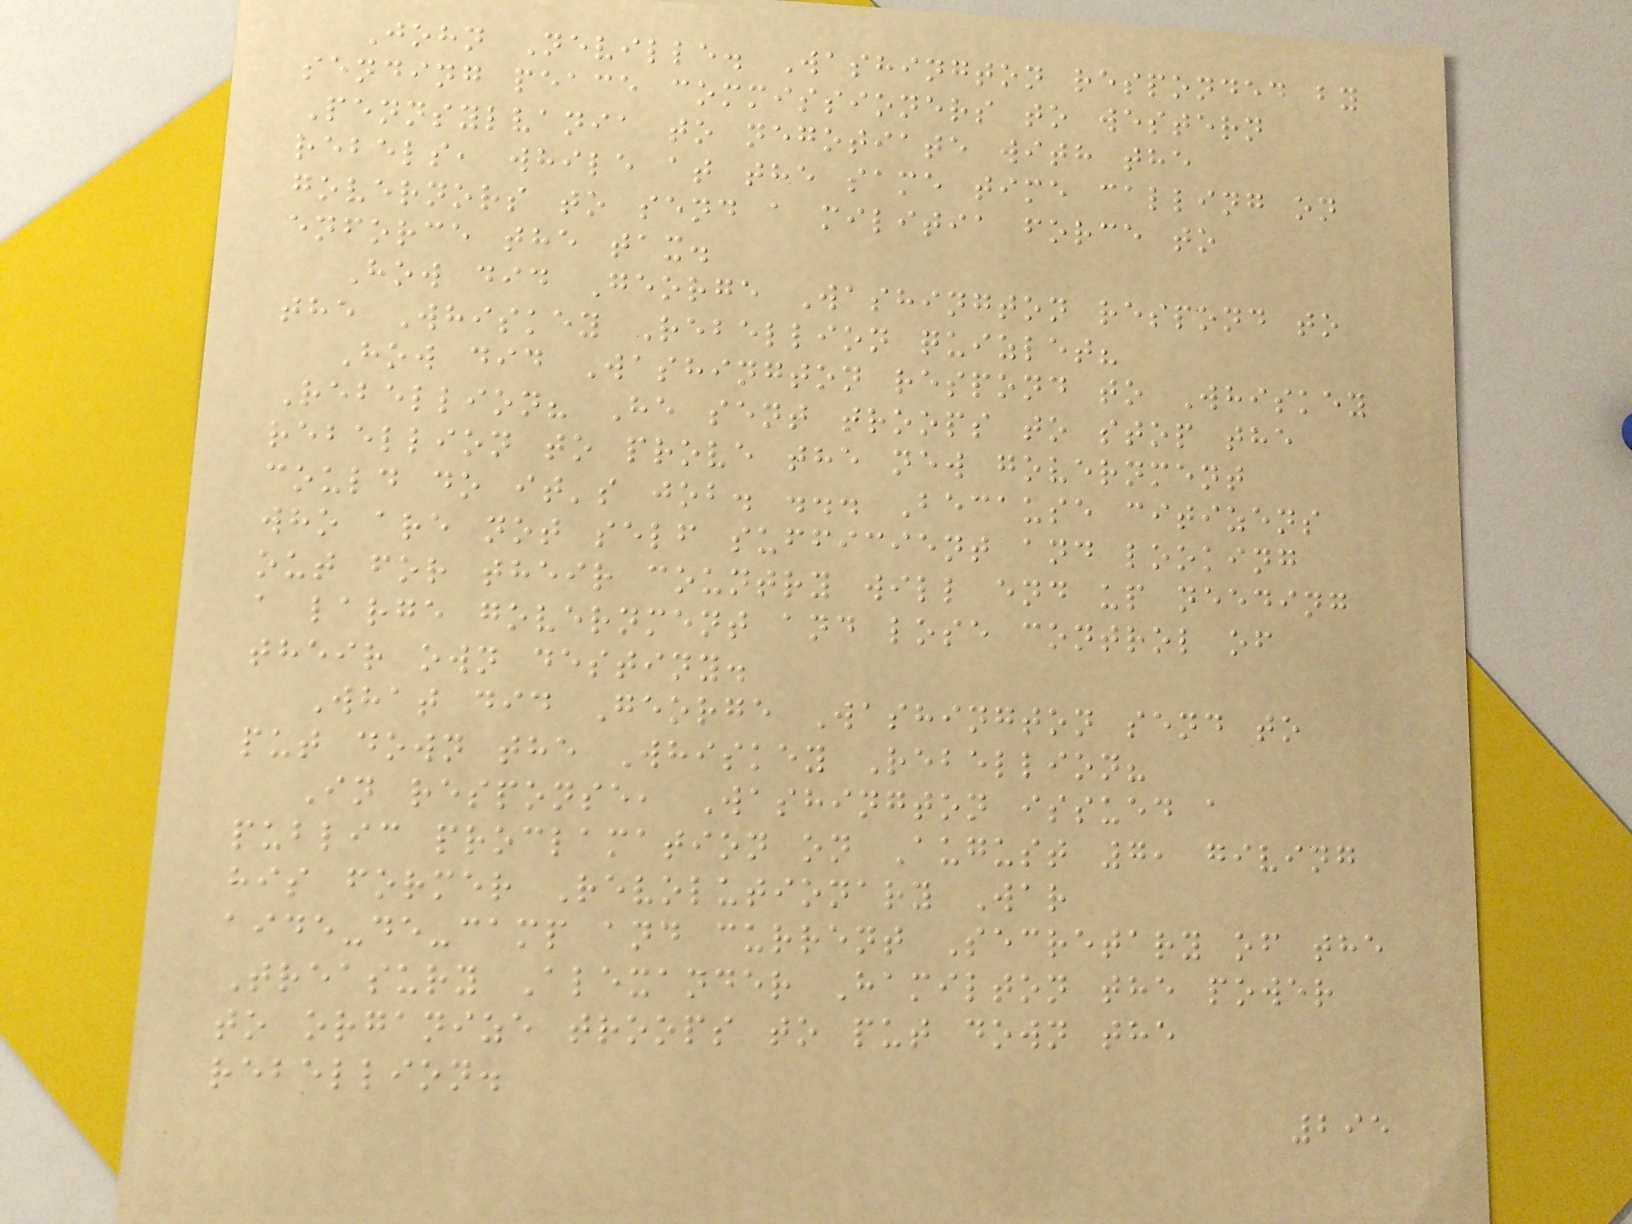John Neville. Washington responded by
sending peace commissioners to western
Pennsylvania to negotiate with the
rebels, while at the same time calling on
governors to send a militia force to
enforce the tax.
How did George Washington respond to
the Whiskey Rebellion quizlet?
How did Washington respond to Whiskey
Rebellion? He sent troops to stop the
rebellion to prove the new government
could do it's job. ... Because citizens
who are not self sufficient and looking
out for their country will end up needing
a large government and lose control of
their own destiny.
What did George Washington send to
put down the Whiskey Rebellion?
In response, Washington issued a
public proclamation on August 7, giving
his former Revolutionary War
aide-de-camp and current Secretary of the
Treasury Alexander Hamilton the power
to organize troops to put down the
rebellion.
295
